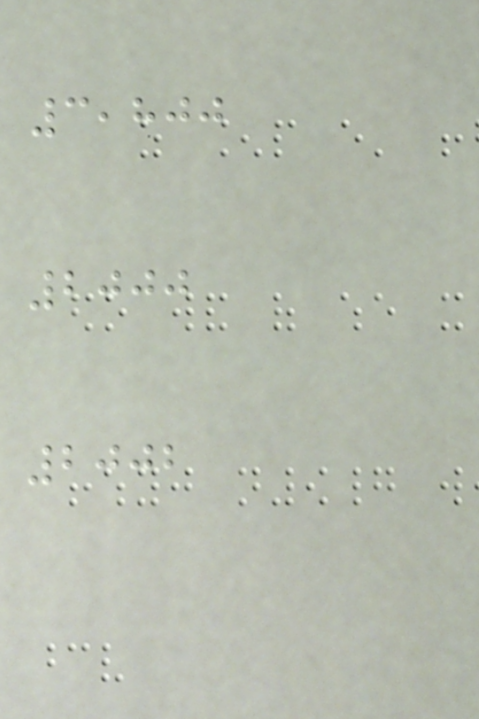3,800
2000
2002
